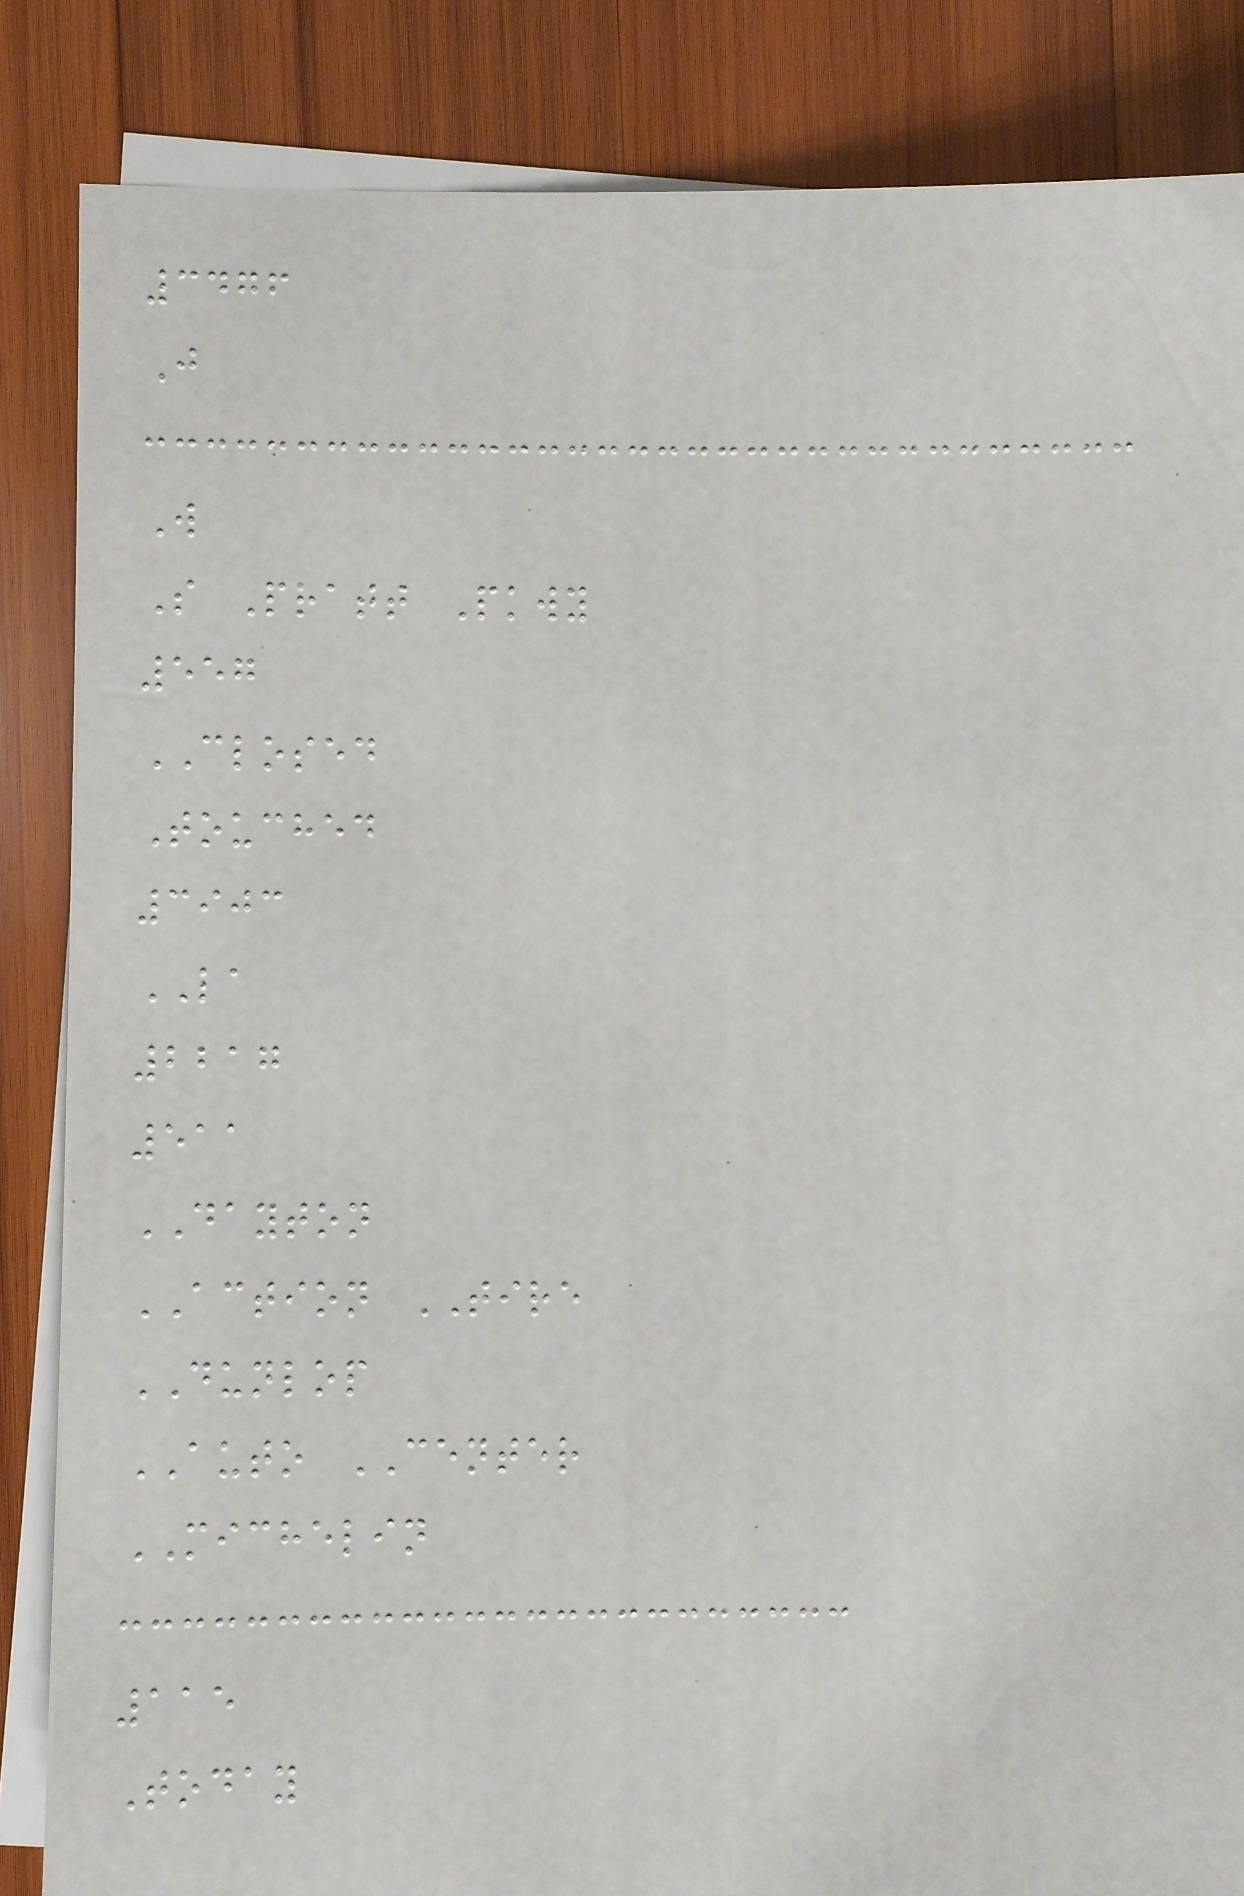3476
J
W
S Pratt Pkwy
557
CLOSED
Touched
3903
LA
2217
511
DAYTON
ACTION TIRE
DUNLOP
AUTO CENTER
MICHELIN
115
Today
